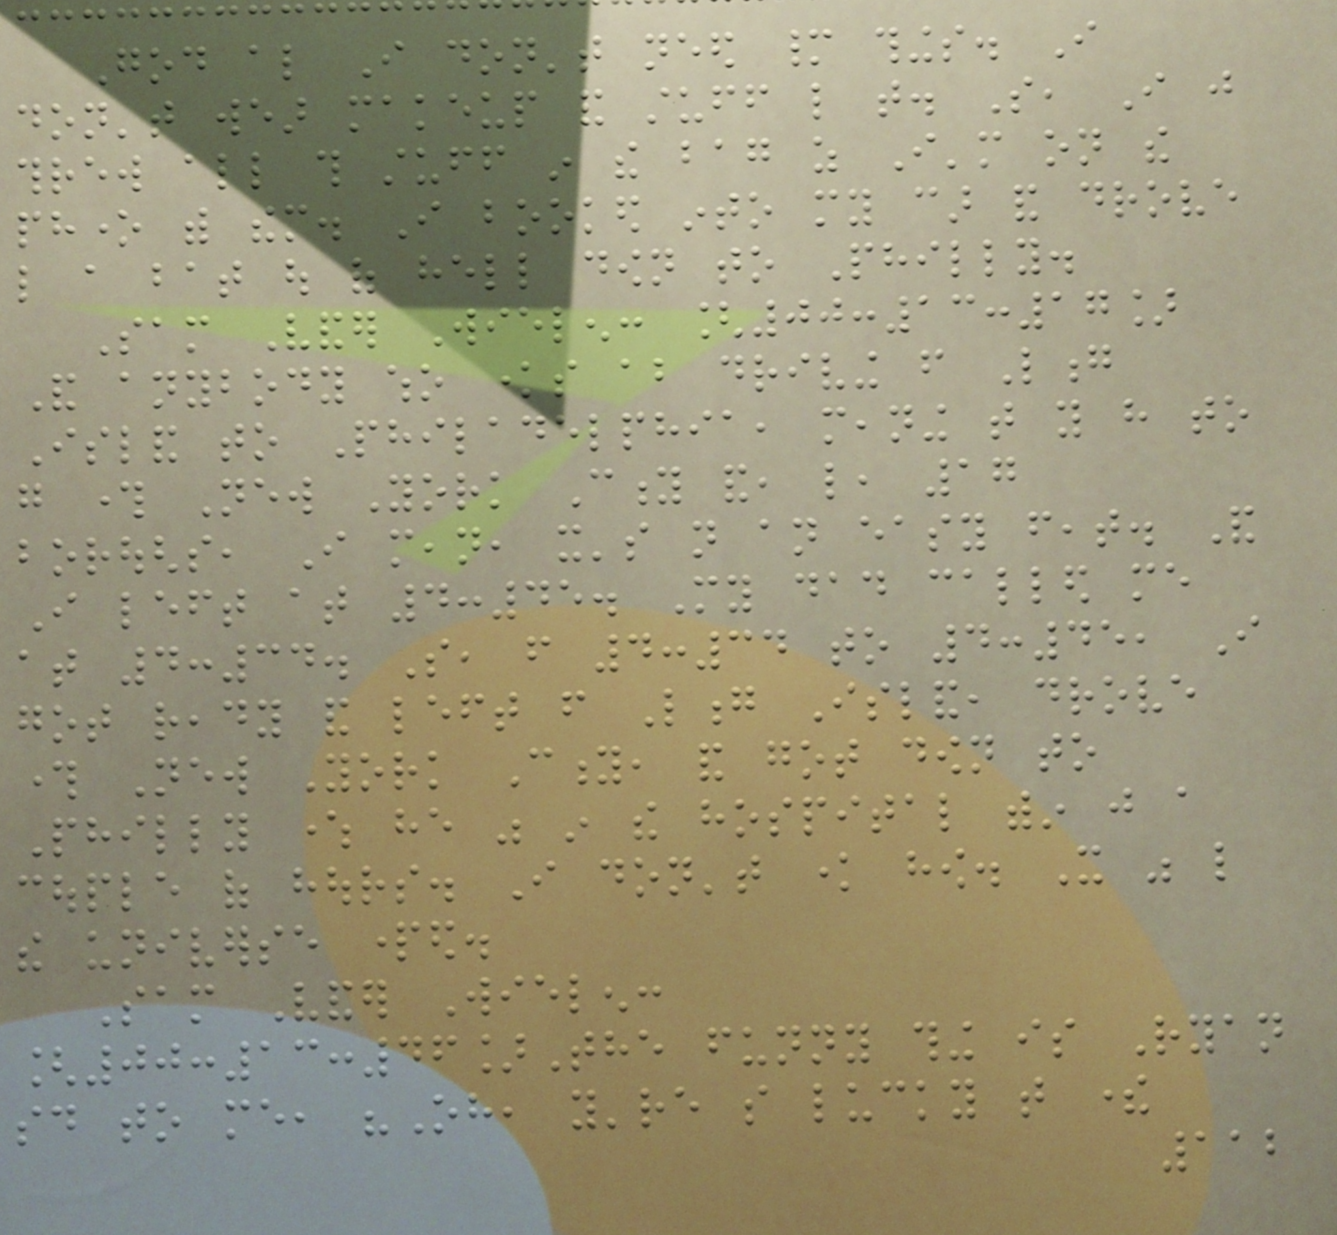God also I don't need many things. I
don't wear makeup and stuff like that. So, I just
threw all this stuff in the bag as I'm on the
phone with them. I booked into my car and drove
like a bat out of hell down to Philly.
Sam Vander Wielen: [00:13:17]
And anybody who knows about driving from Long
Island to Philadelphia, meaning that you have to
go through New York City and, like, 17
boroughs, I mean, it's not an easy feat. And
I left at 4:45. My dad called me
at 4:34. So, from 4:34 to 4:45, I
got ready and left from Long Island, drove
through New York City, and got down to
Philly where he was in the hospital within just a
couple of hours. I don't know how. It was like
the universe parted.
Sam Vander Wielen:
[00:13:46]The funny thing is Ryan
said to me, "Oh, you're so lucky that there
112
